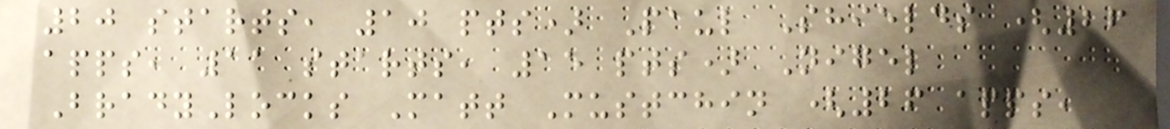20 starts, 10 pts) Paul Shields (26
apps, 11 starts, 15 pts) Nigel
BradyLocks Matt Mustchin (26 apps,
